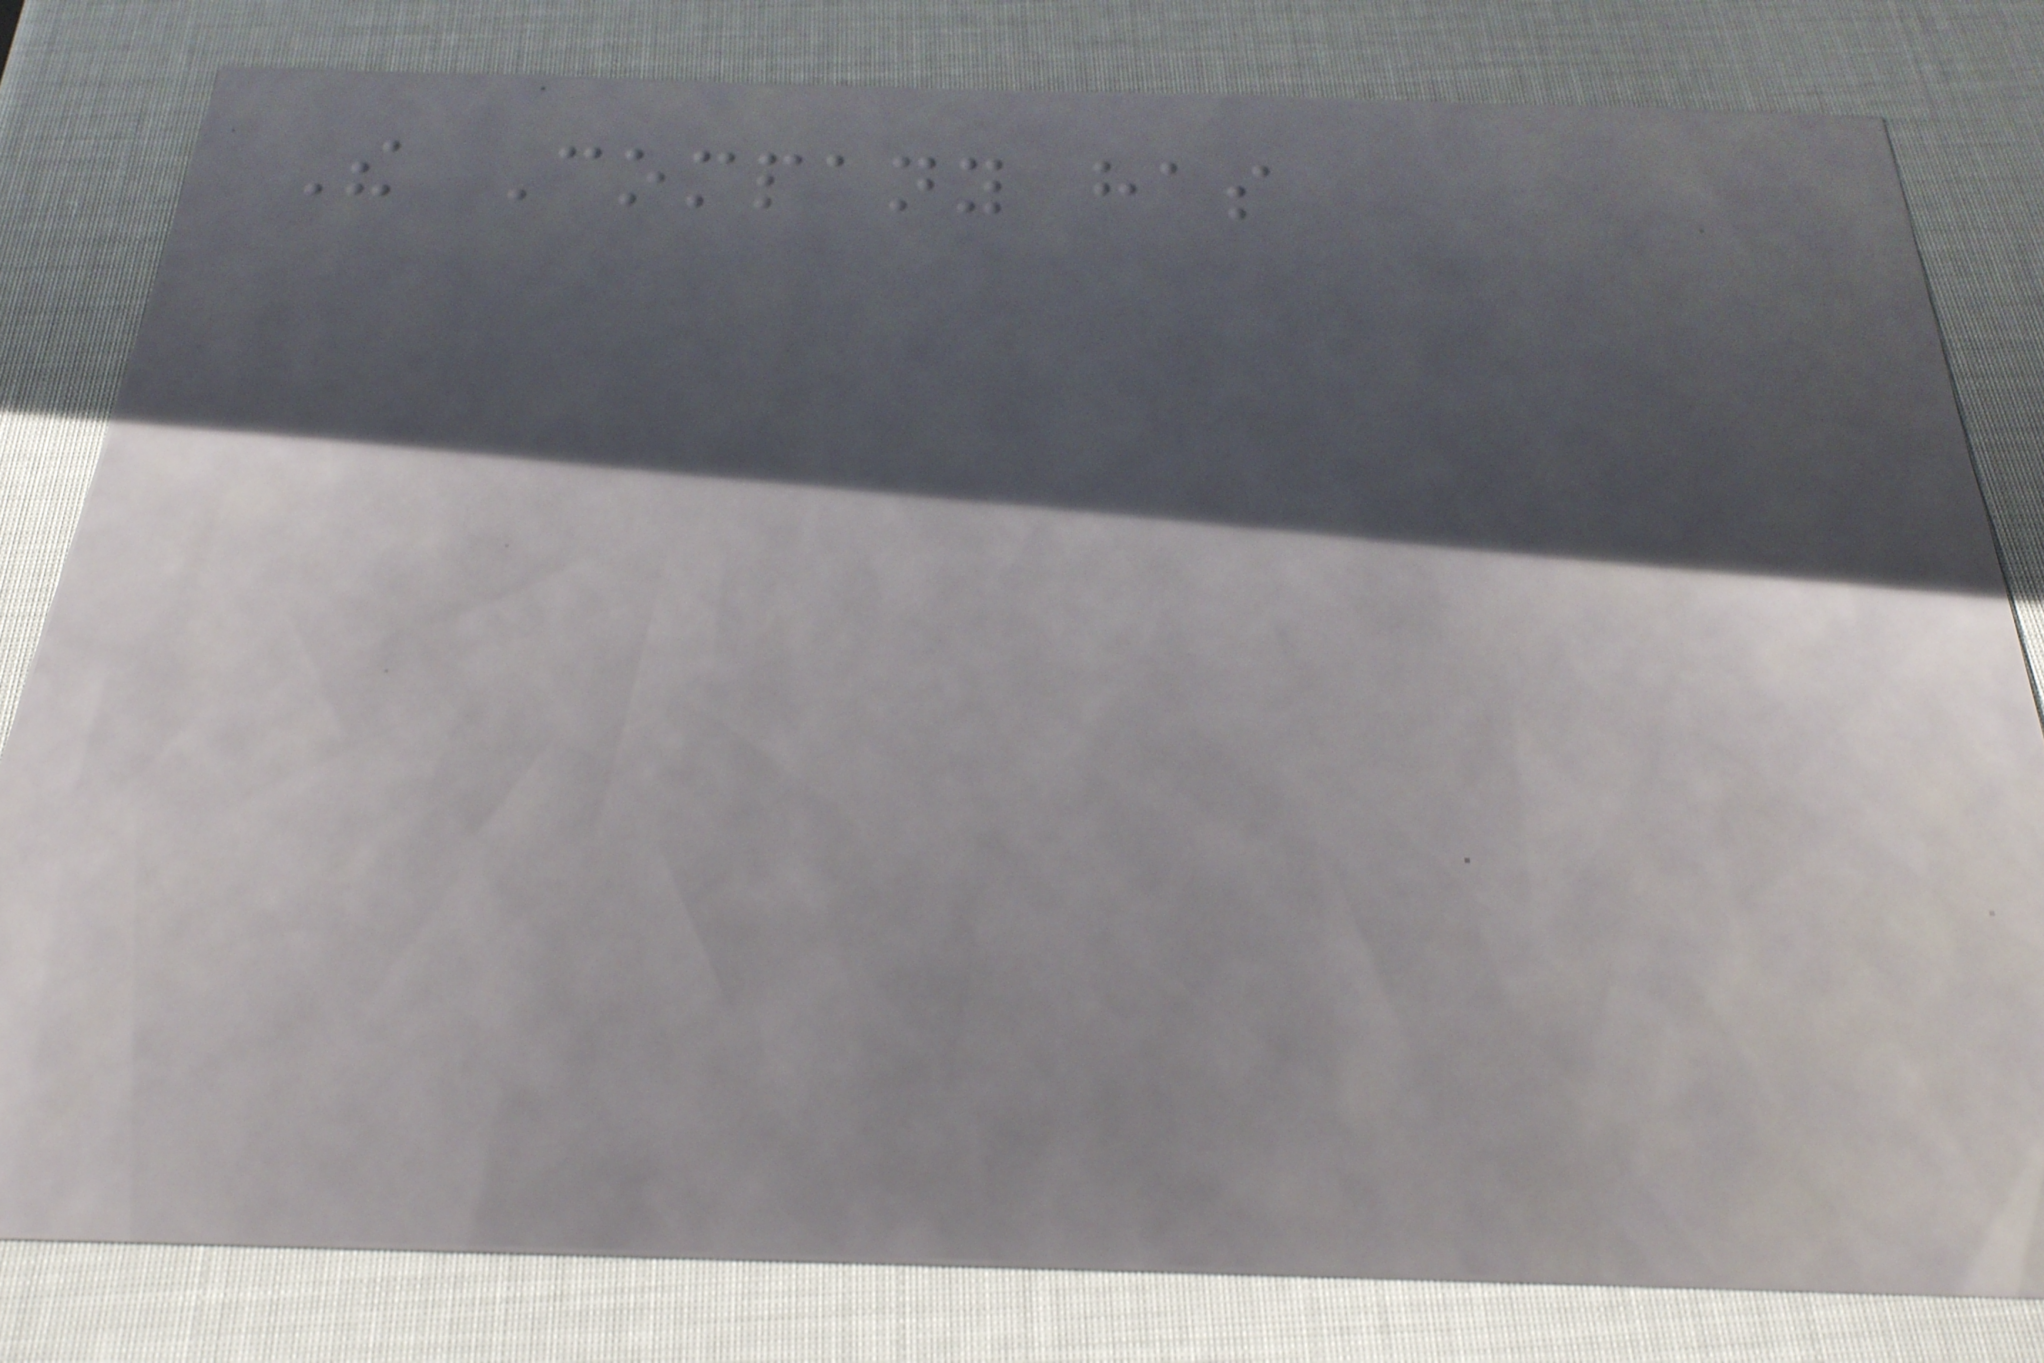The Company has
